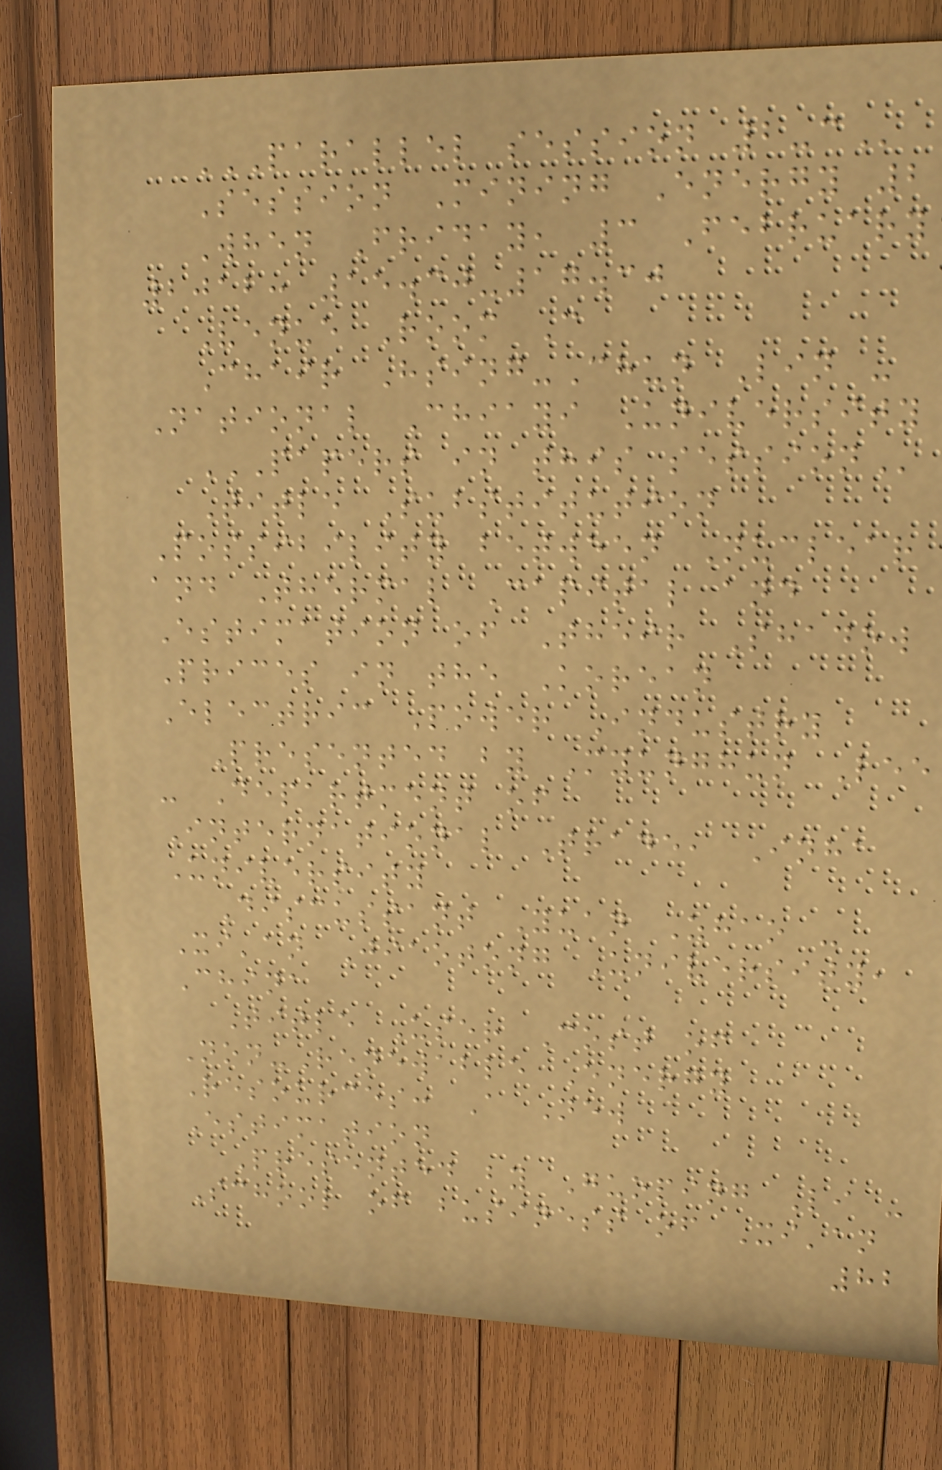PARALLEL SESSION 2-C
Session Mining Energy 2
When Friday, 3 February
2012: 15.30-17.30
Venue Room C
Chair Hsing-Chun Lin -
National Chiayi University
PAPERS IN THIS SESSION
Title Substitution
Possibility between Nuclear
and Thermal Capital and
Estimation of Their Shadow
Prices in the Korean
Electric Power Industry
Presented by Myunghun Lee
- Department of
International Trade, Inha
University
Discussant Yuan Zhao -
Xi'an Jiaotong University,
China
Title User Cost of
Non-Renewable Energy
Resources: A New
Estimation
Presented by Guoping Li -
School of business of Xi'an
82
